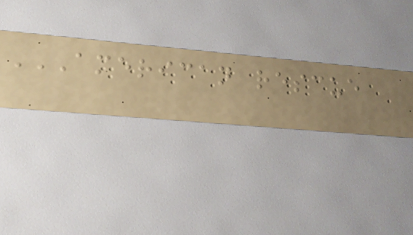AMERICAN RESCUE
